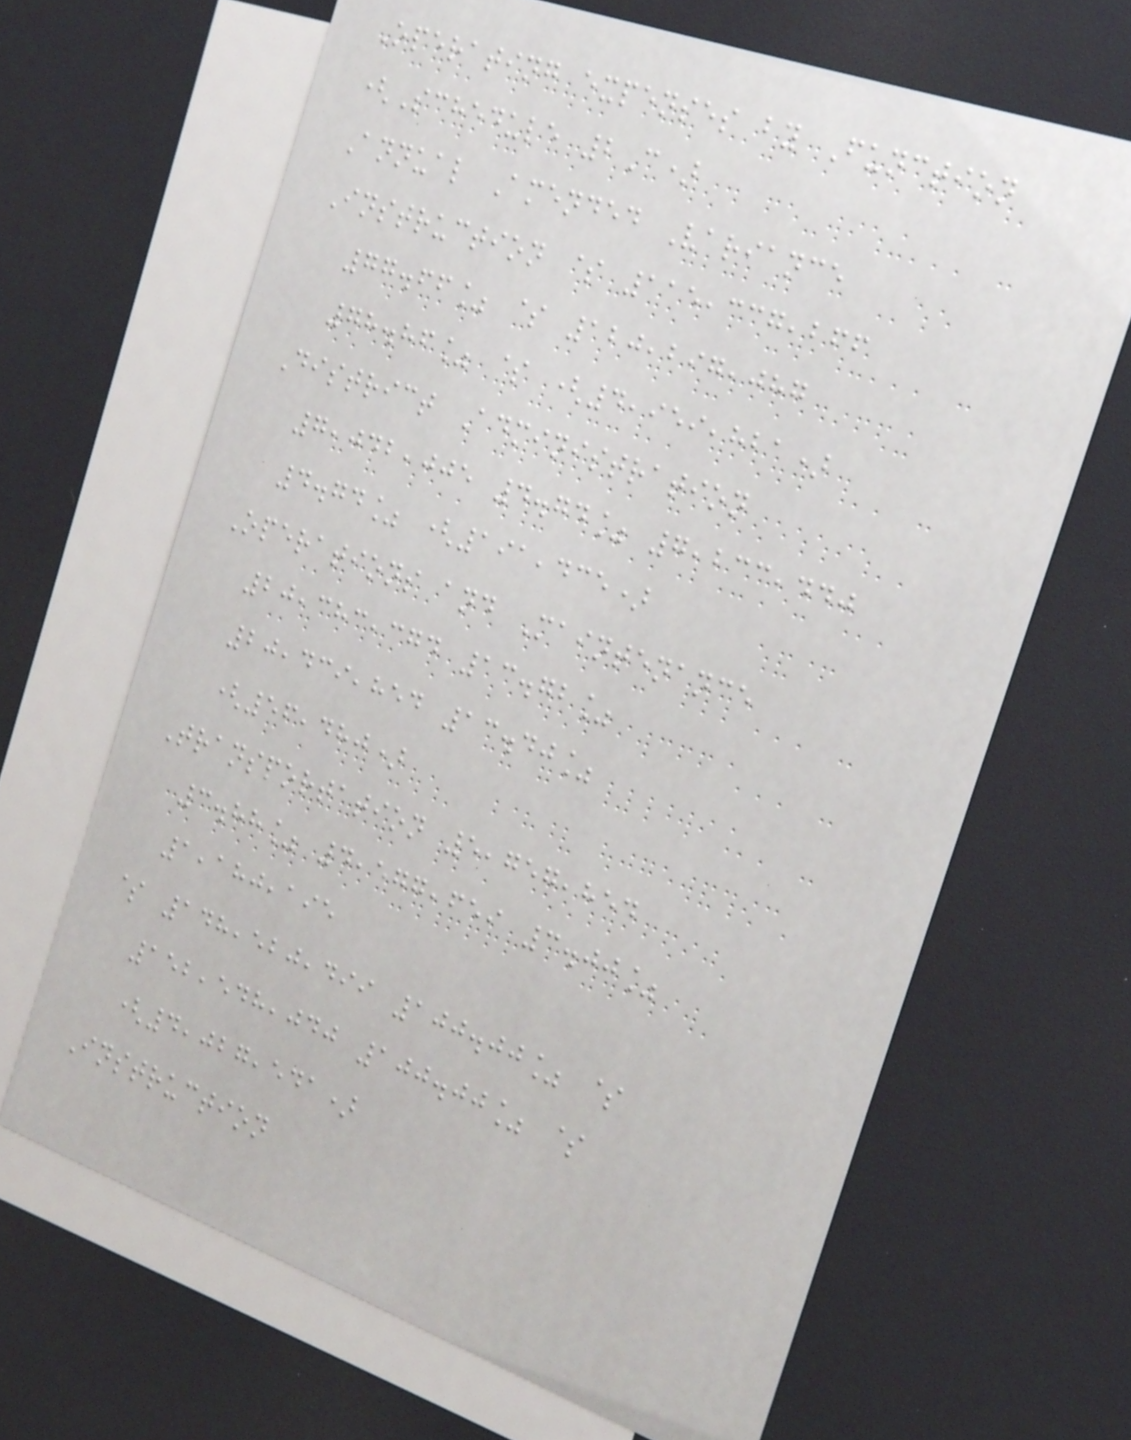Operating expenses by Function
(Schedule 2C)
Annual Amended Variance
Instruction $ 115,337,266
77.66% $ 120,297,087
78.86% $ (4,959,821)
District Administration
7,042,005 4.74% 7,233,440
4.74% (191,435)
Operations and Maintenance
20,383,374 13.72%
20,439,854 13.40%
(56,480)
Transportation 5,757,854
3.88% 4,577,659 3.00%
1,180,195
$ 148,520,499 100.00% $
152,548,040 100.00% $
(4,027,541)
Instruction
